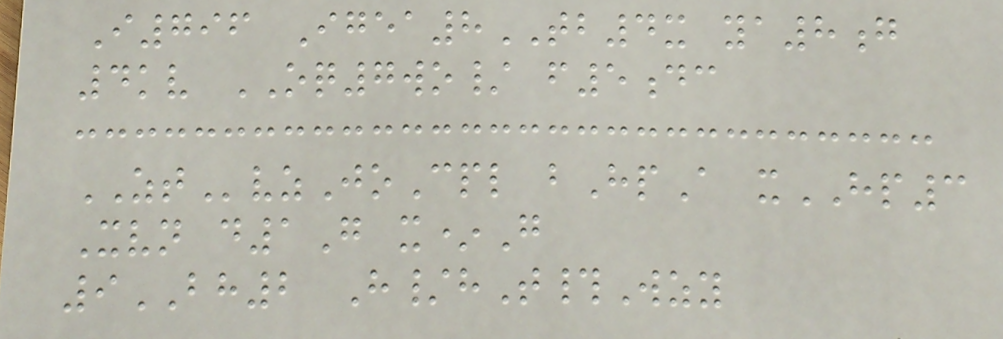I796 Igea8TB4x ya8g
4kv OQ7wo/ f5dc
ZTvzJoCpl bHpA xHP3
Xvn d1G x*G
9BH2 H/hT#Wzy
